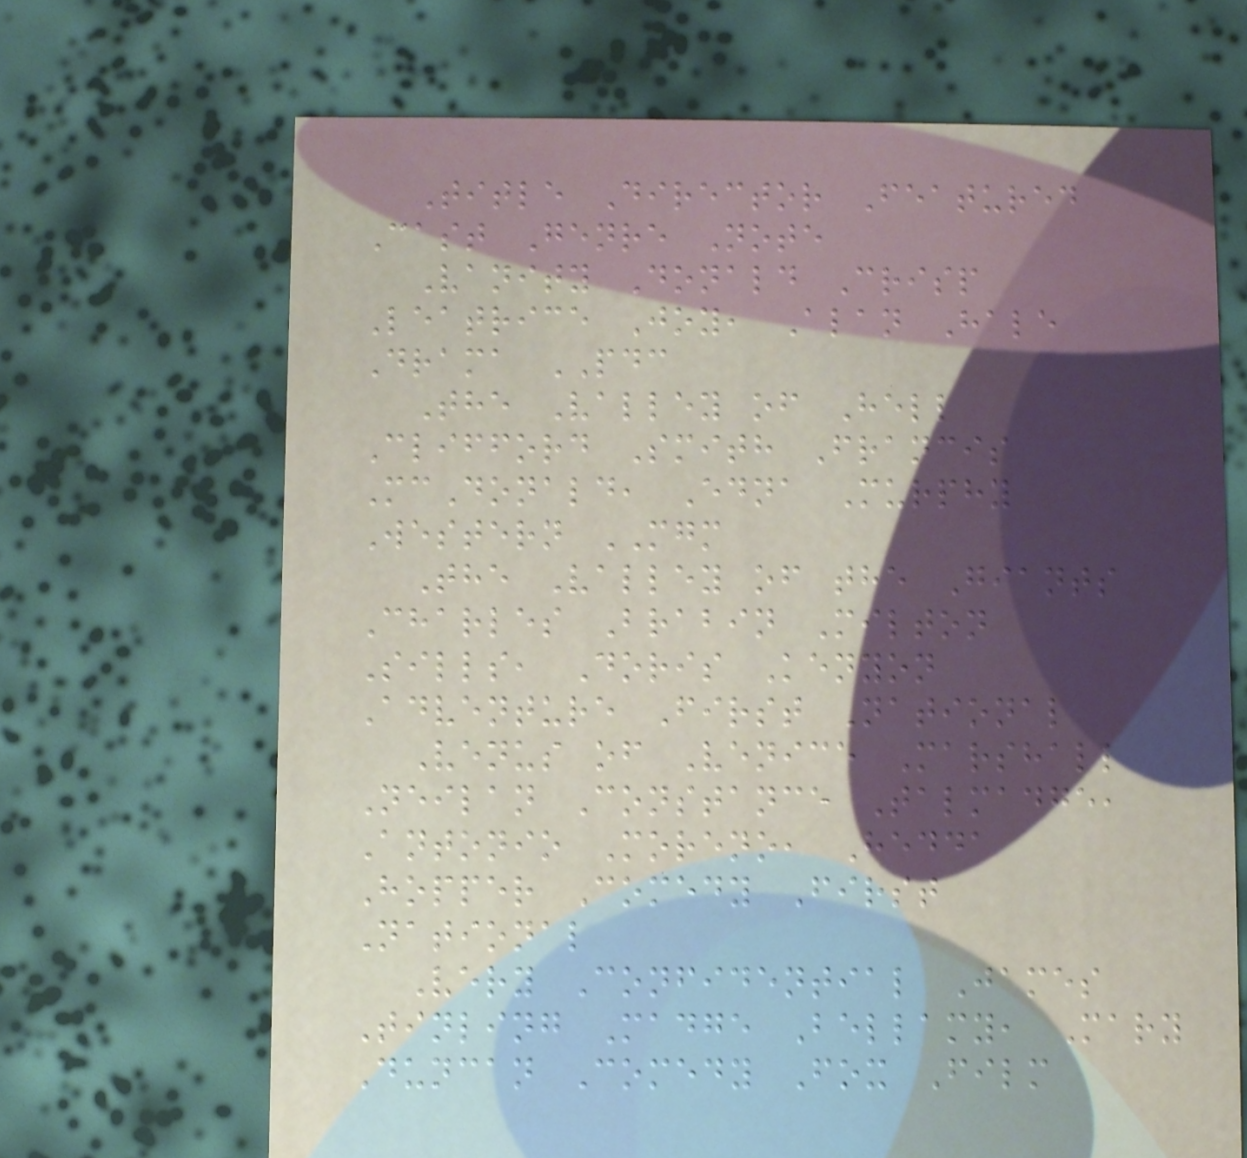Title Director Featured
Cast Genre Note
Vanity Donald Crisp
Leatrice Joy, Alan Hale
Drama PDC
The Valley of Hell
Clifford Smith Francis
McDonald, Edna Murphy
Western MGM
The Valley of the Giants
Charles Brabin Milton
Sills, Doris Kenyon
Adventure First National
Venus of Venice Marshall
Neilan Constance Talmadge,
Antonio Moreno, Hedda
Hopper Comedy First
National
Very Confidential James
Tinling Madge Bellamy, Mary
Duncan Comedy Fox Film
